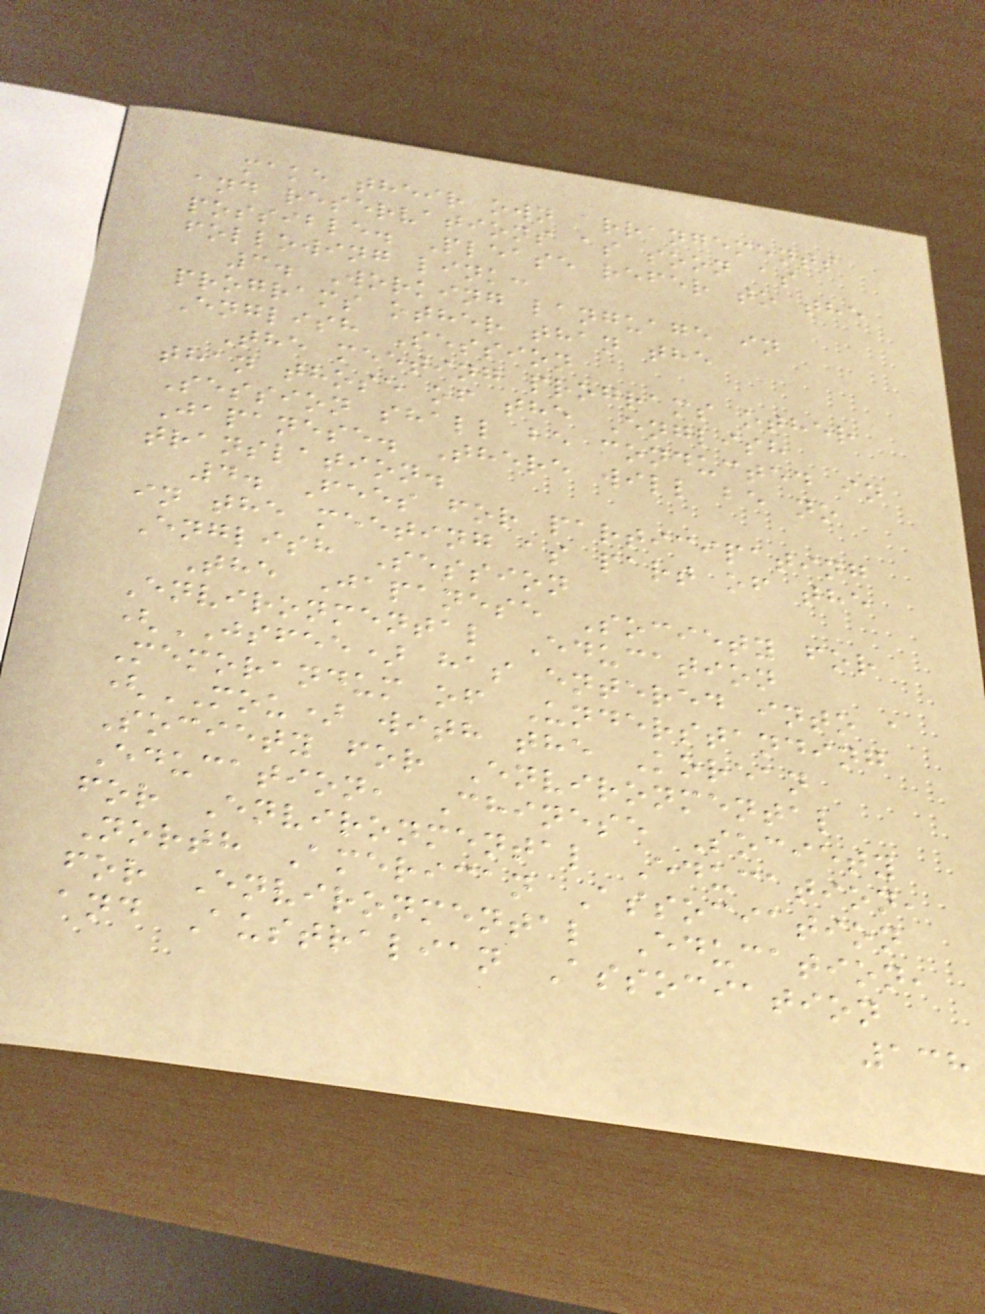make their own arrangements
and reservations as soon as
possible. Please refer to the
following link:
3. Working language in
programs other than the
English Session
The meeting programs other
than those of the English
Session shall be conducted in
Japanese. There will be no
translation.
4. Fees for participating
in the meeting as part of the
English Session
The Japanese Society for
Environmental Education
(JSFEE) has entered into a
Memorandum of Understanding
(MOU) with the Korean
Society for Environmental
Education, Chinese Society
for Environmental Education,
North American Association
for Environmental Education,
and Australian Association
138
